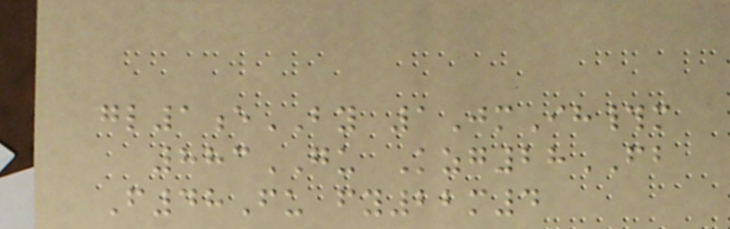gl1eBY 1JmIh#m
883GU Kzg28FB
F48Fu fy22m4
